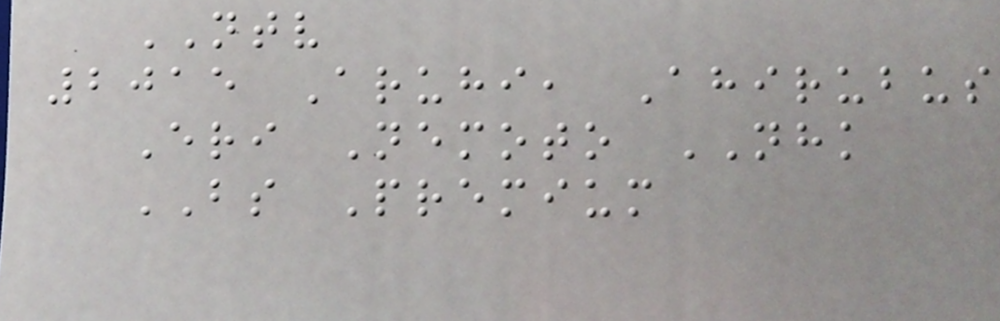NTV
2015 Aruhi, Ahirubus
Eri Nemoto NHK
BS Premium
